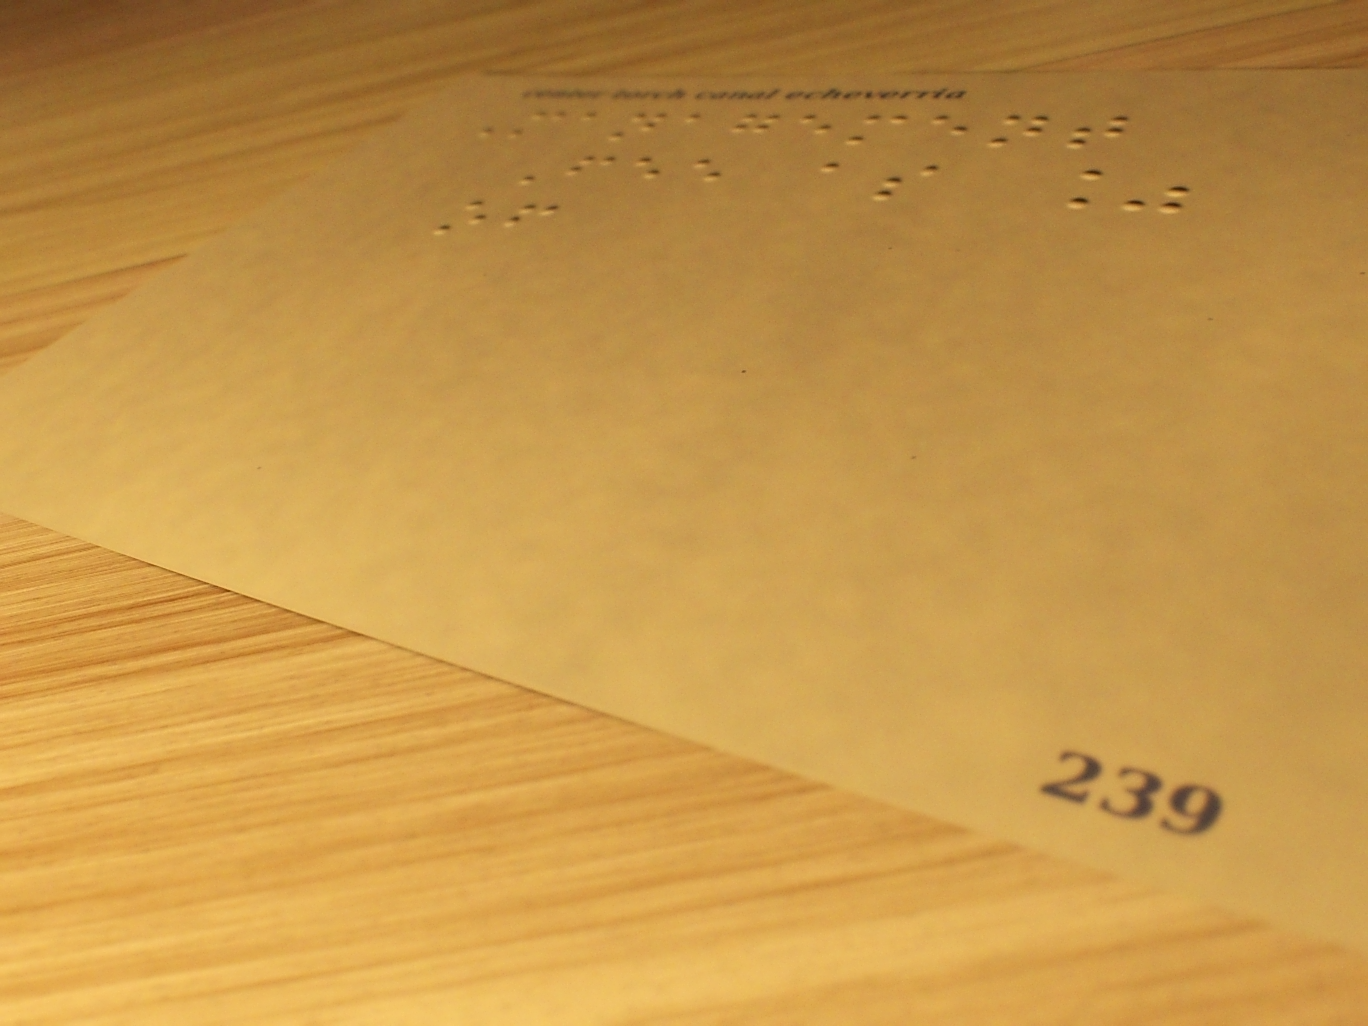Management
Fee as %
of
